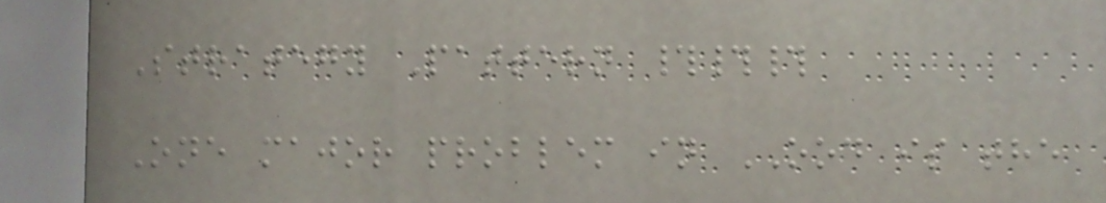Strategy Pattern ###
One major problem in OOD is the
